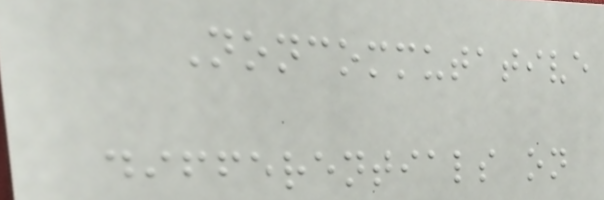Noncommutative
differentials on
